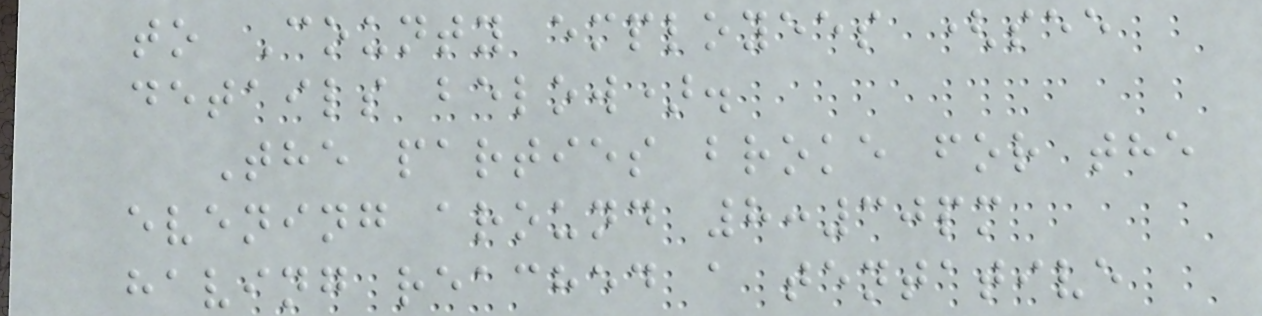to County employees (see
details below).
The parties broke for the
evening around 8:30pm
having reached a tentative
